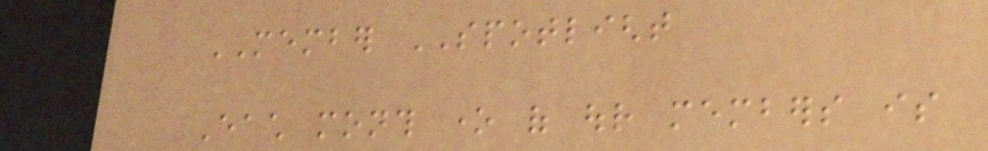MEMBER SPOTLIGHT
Each month one of our members is
